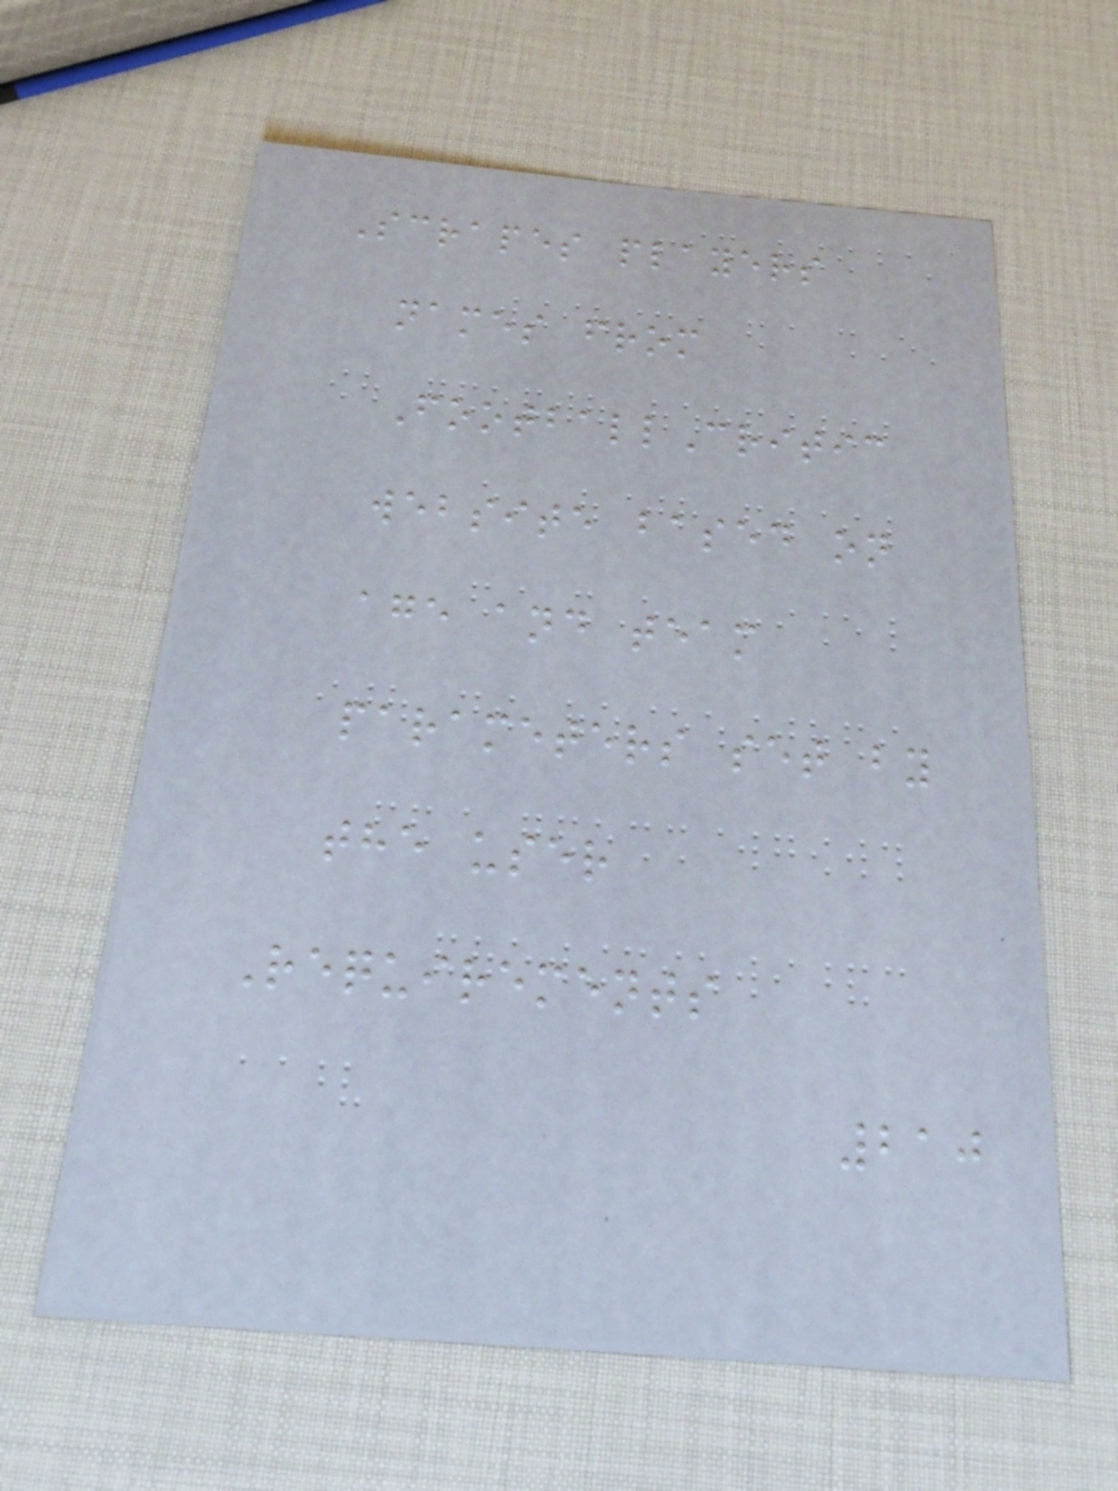Scrapes players
names from
FootballCritic
website based on
age and team
parameters set by
the user
Requirements
210
